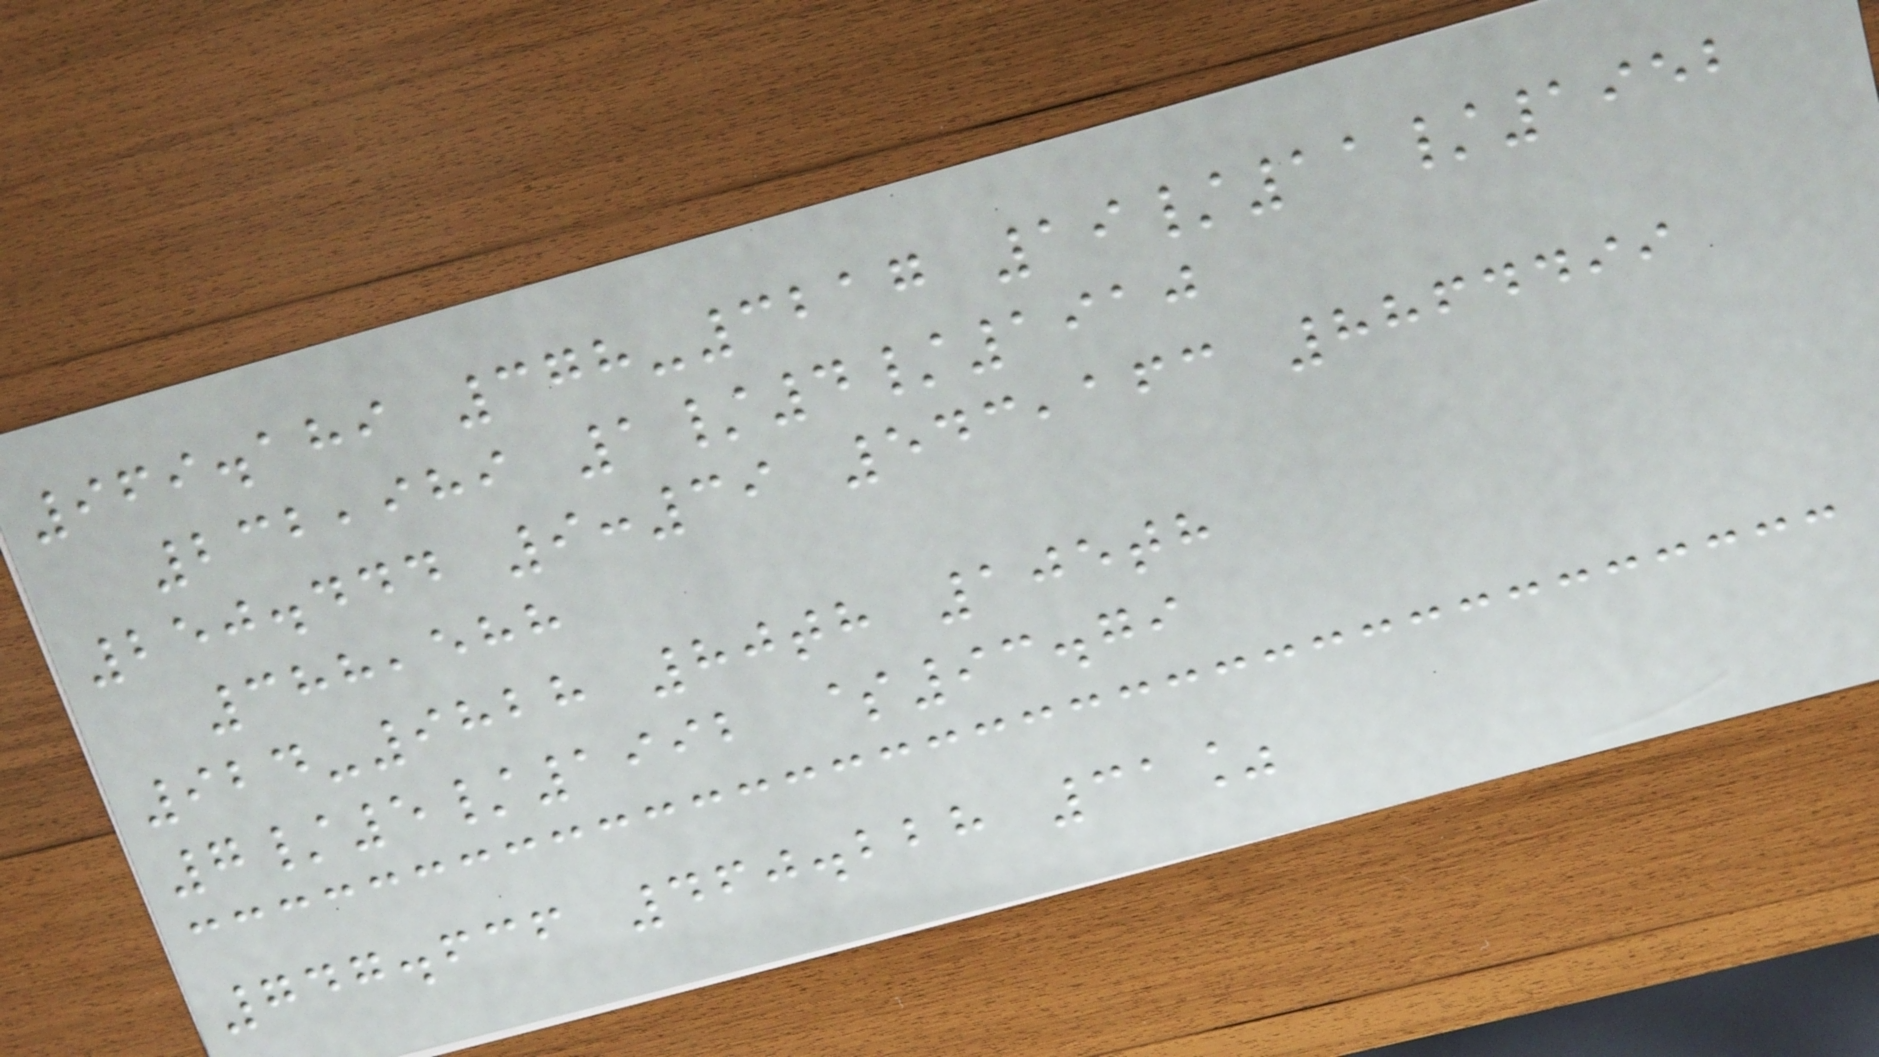969.189 378-3217 19/11/1952
232,989 1/4/1910
250.444 9:39 543,163 8864499
388,588
924-9828 80th 105th
7/5/1992 $93.79
747.636 460.228 31%
